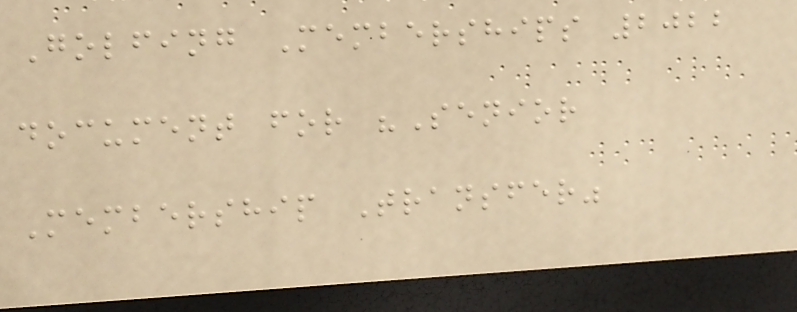Golfing Memberships 2022
document for "Senior
Membership Transfer"
